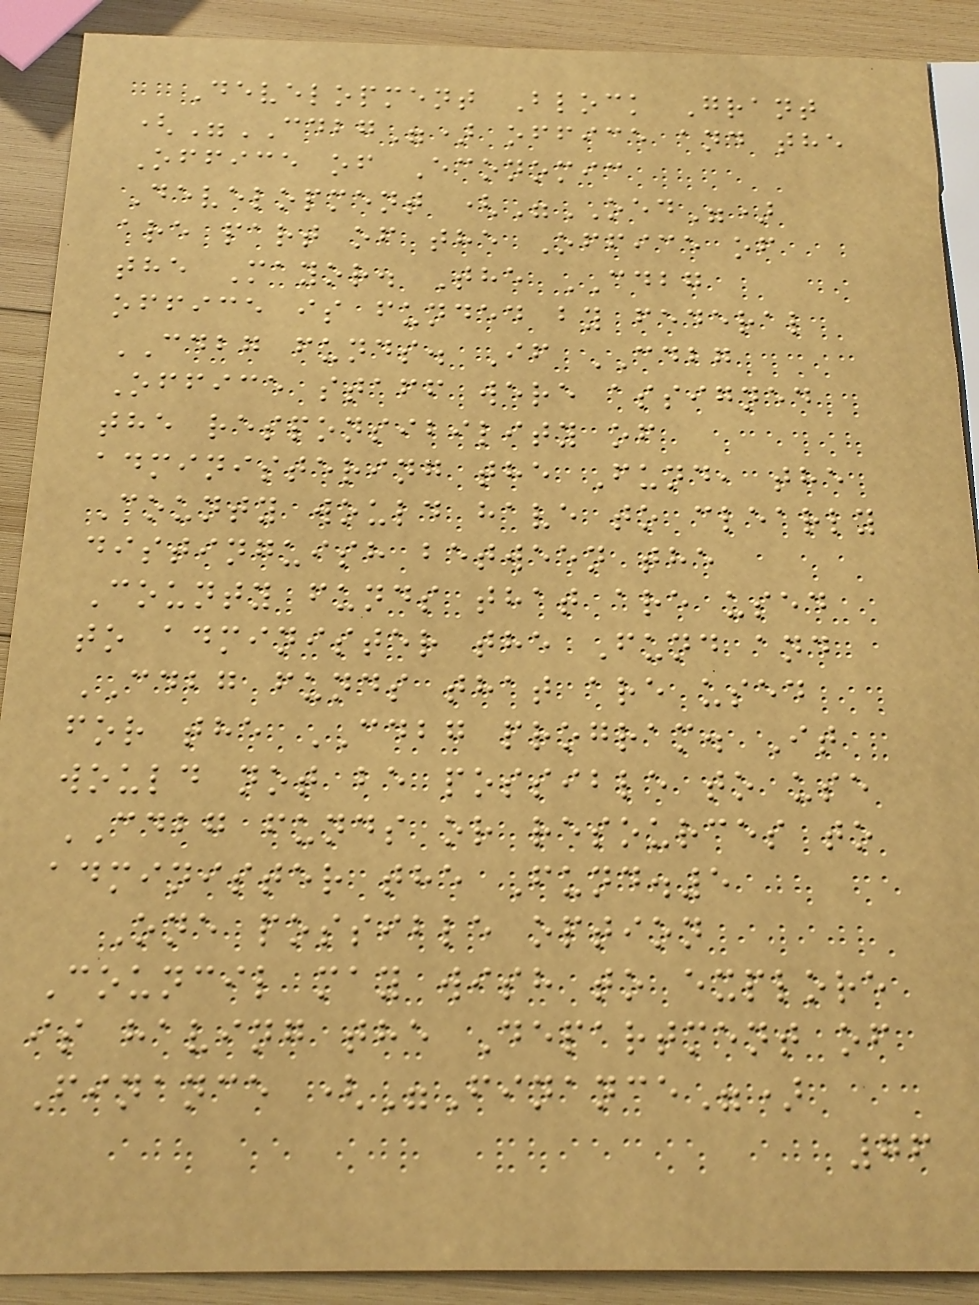Development Block Grant
("CDBG") office and the
Office of Economic
Development ("OED")
are part of the Office of
the Mayor. The CDBG
office is funded by federal
CDBG funds. If CDBG
Office staff were assigned
the responsibility of
administering the Fund, the
County would have to clearly
distinguish between the
County funds that are used
to administer the Fund and
CDBG funds that are used
for the CDBG program. It
would not be possible to use
CDBG funds or resources to
administer the Fund.5
One possible option
Council may wish to explore
is having the Department of
Finance ("Finance")
76
